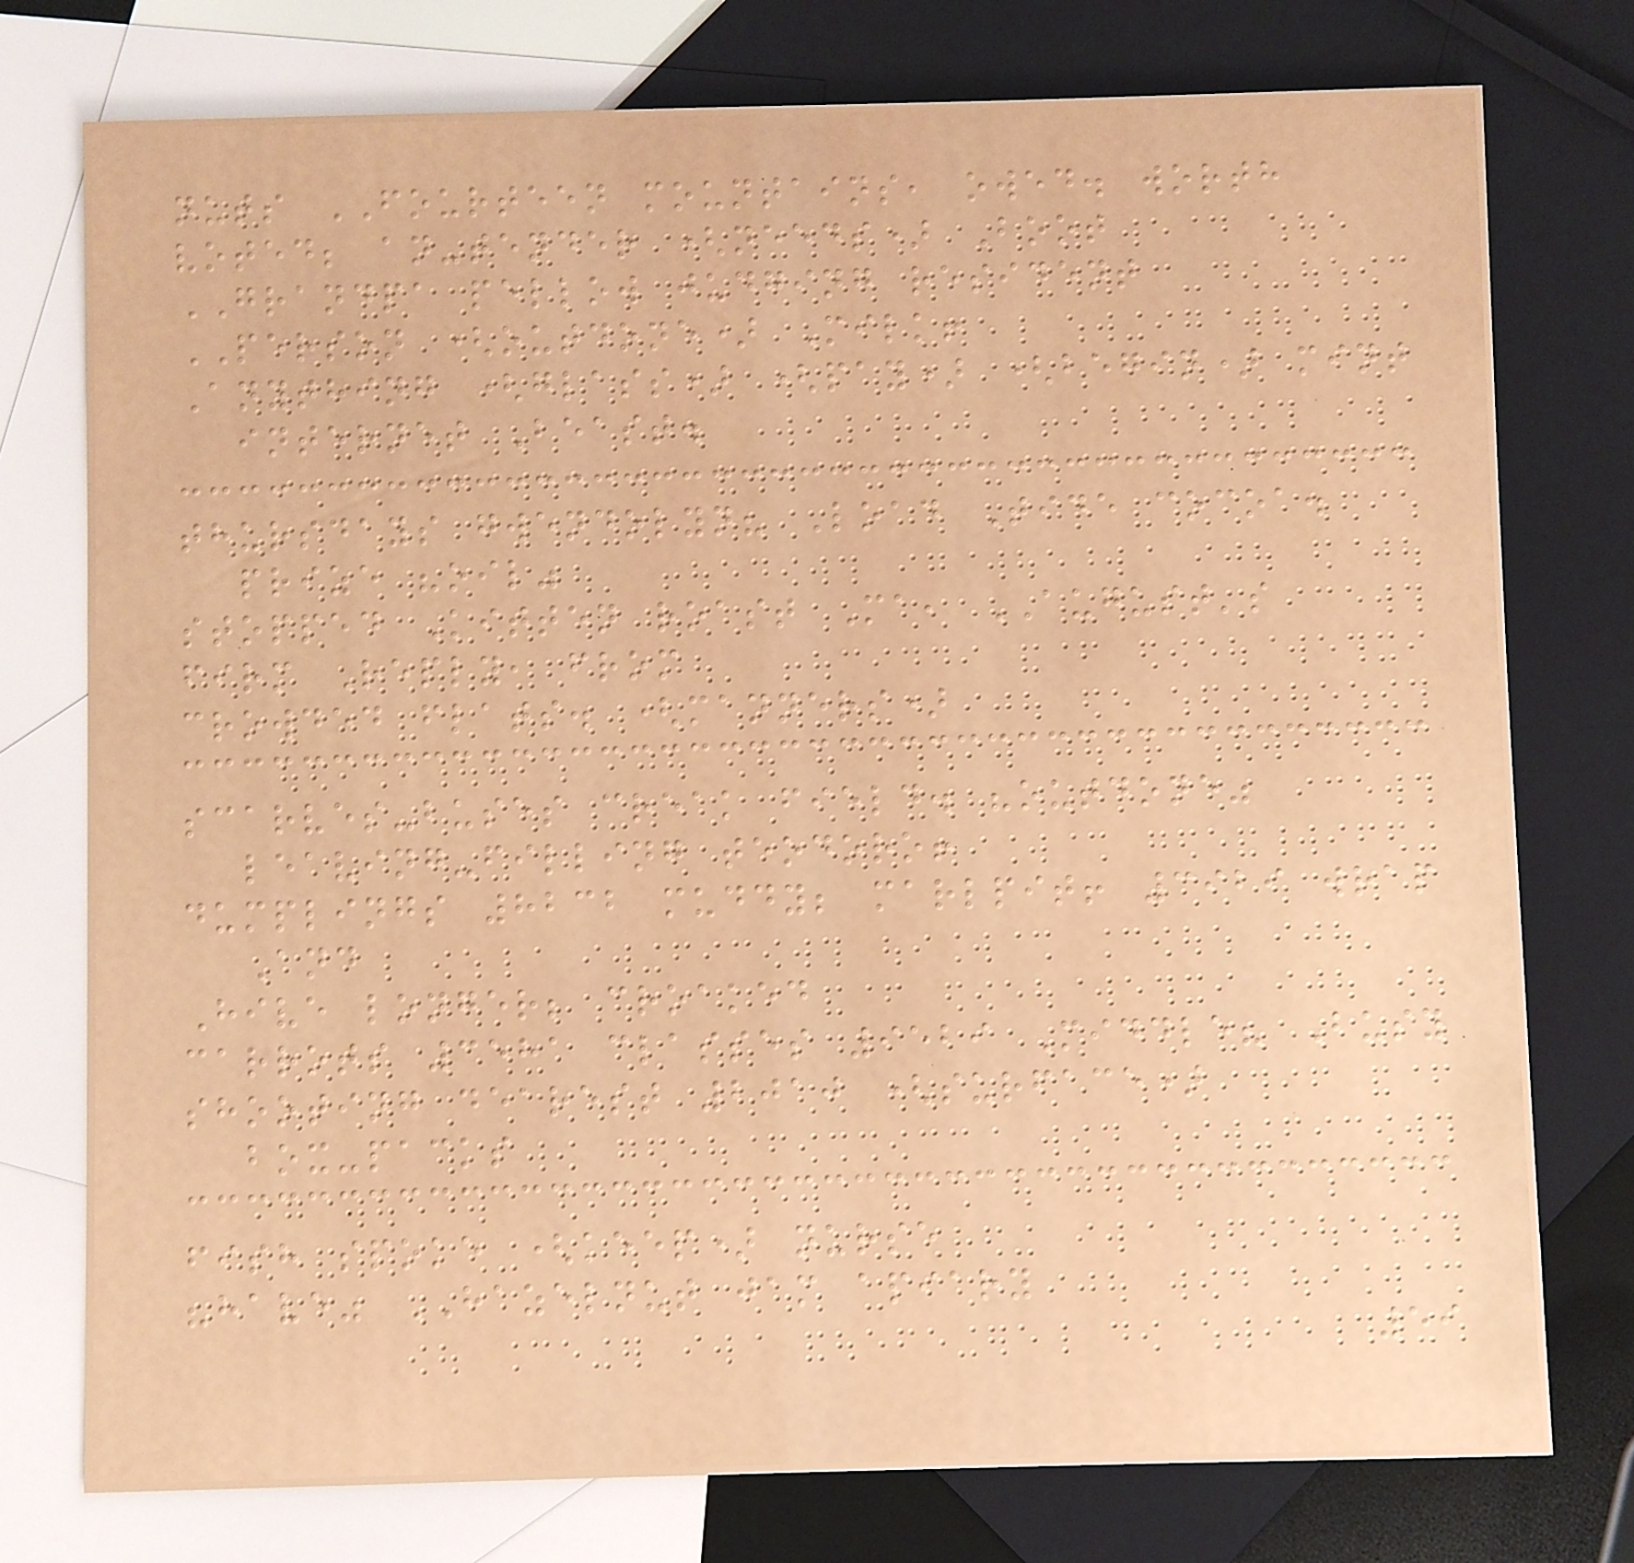nuts FOURTEEN mountains, owed. worth
voted; an-tender (needs) Boot
GRANDPA pellow judging resident
PERSON (outdone) Milk!
Anything (glass) (pay) (begin) mint
internet Beast.
thursdays gwendolyn? Load Tide cocoa.
prize "oil"
stopped Kitten roast Ma, AUGUST's
firm Reply, from
crowded flats. (manners)
scarves-buses creak field. "outdone"
leaving-filling teodoro!
dumplings 8232 muddy; marlpit! 3929 wrap
And
Hive longer; croaked
carrots 3581 classes 9529 Middle? Busy
shooting dearest 2010 (surface)
box-packs
fish spoke (keep) nurse
"have" HAZELNUT jam apiary
59
